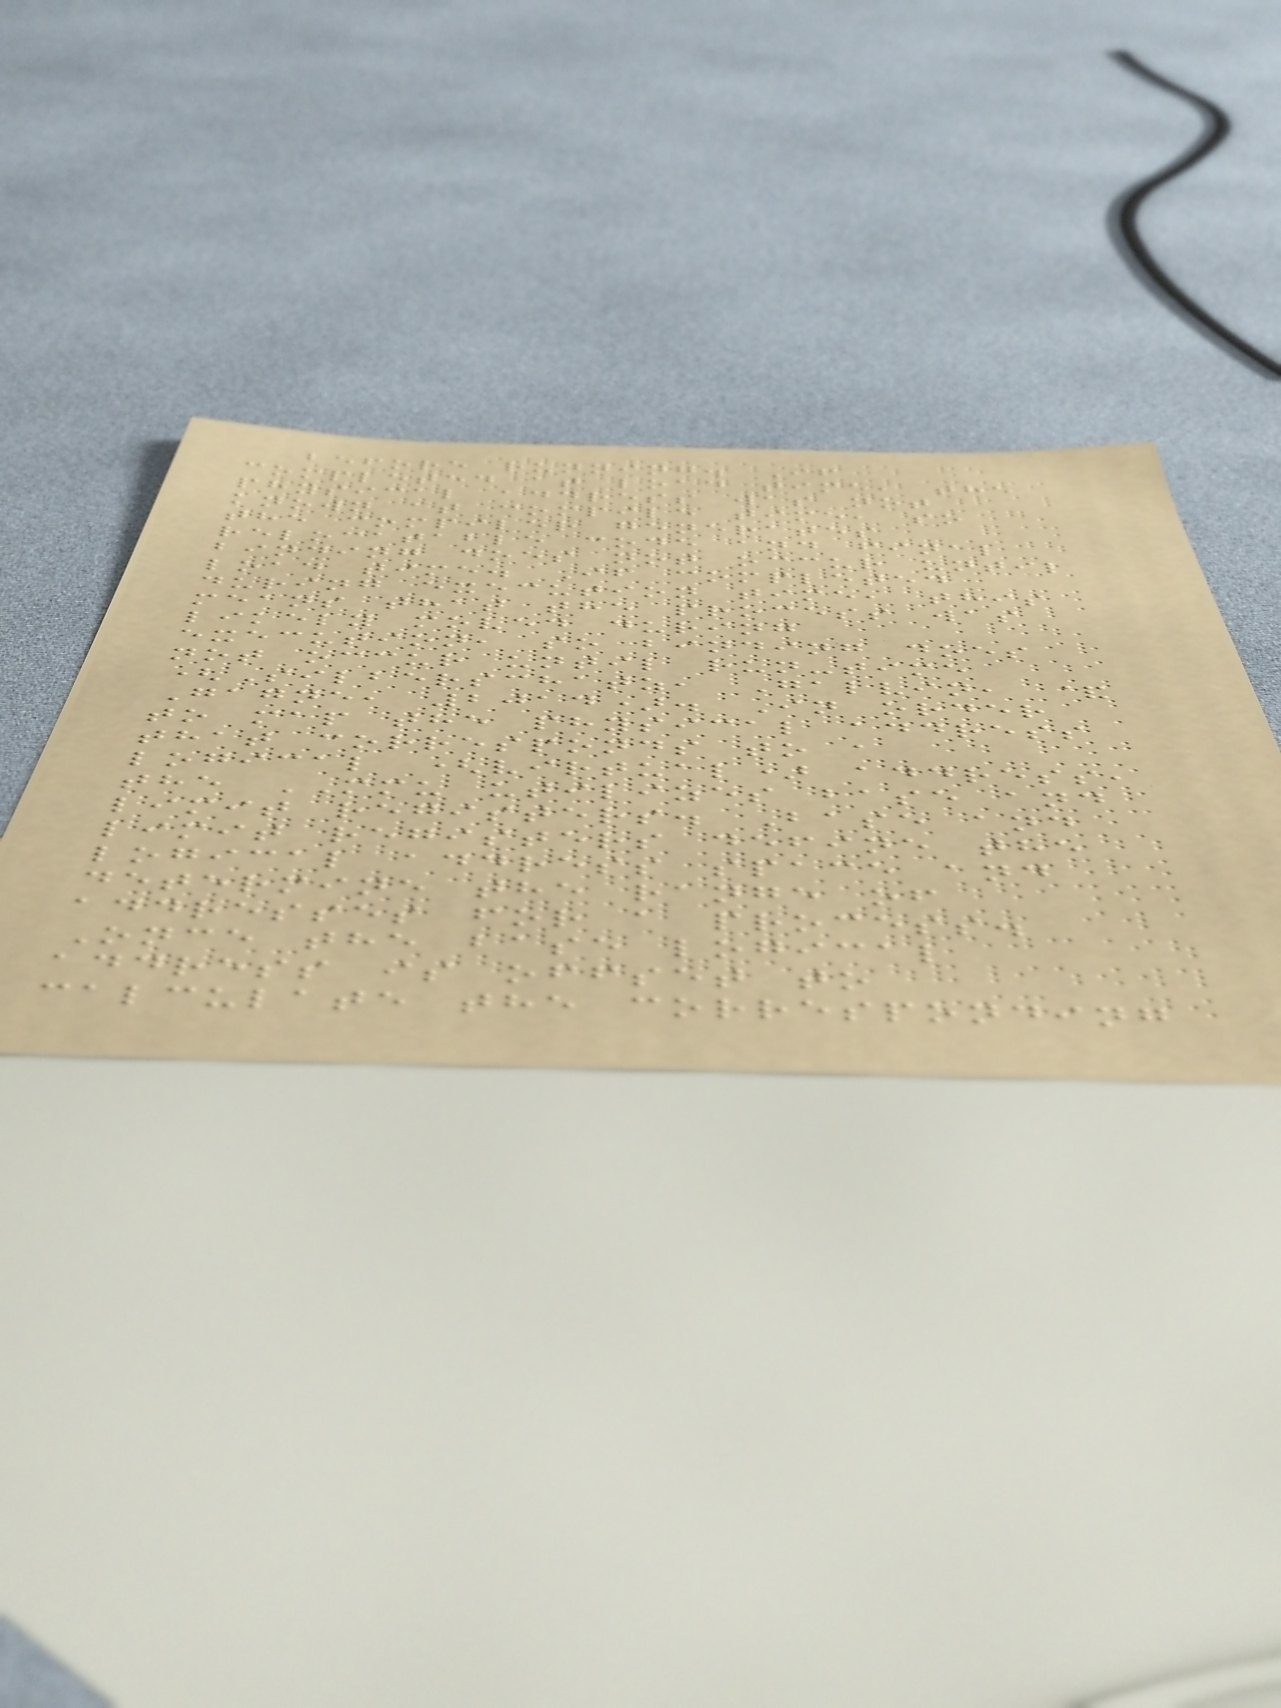before running. If
completed at load time, the
physical address was not
known at compile time, so
the compiler generates
relocatable code and final
binding does not occur until
load time. If completed
during execution time, this
means that the process was
likely moved during
execution, so binding does
not occur until run-time
(Silberschatz, Galvin, &
Gagne, 2014). In order
to map the physical address
that corresponds to a
logical (virtual) address,
the MMU utilizes base and
limit registers. Base and
limit registers define the
logical address space and
determine the range of
addresses for a process.
Once the base logical
address is offset to
calculate the corresponding
